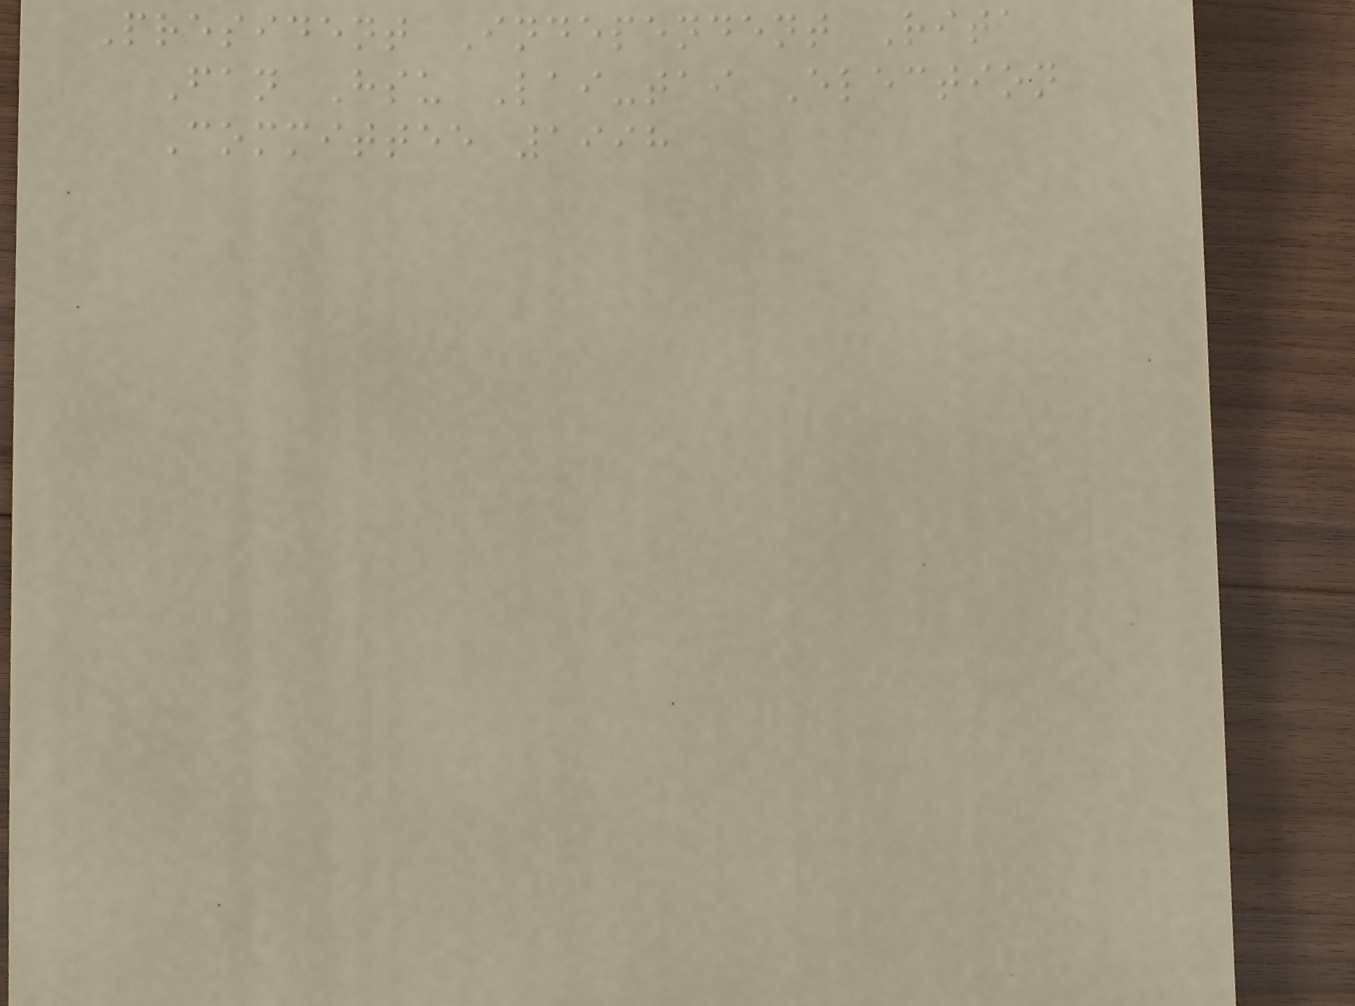President Independent Rita
Fan Hsu Lai-tai Election
Committee 1998
